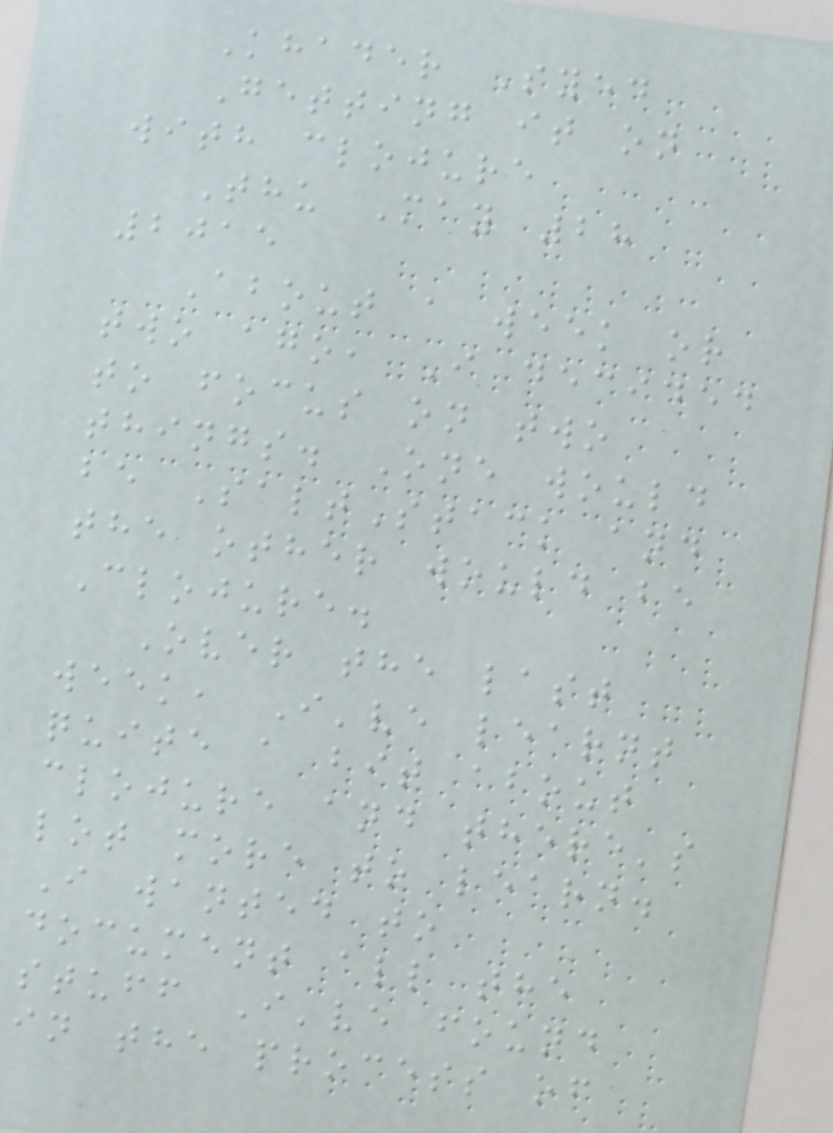Khader Syed
Getting it on
with clojure
Thu May 28
2015
About a week or
two ago, I decided
to focus on two
things. One would
be SaltStack and
the other would be
Clojure.
Over the last
week, I've learnt
quite a bit about
clojure and there's
lot more to learn.
I wanted to
document all the
stuff I've found
in the process of
